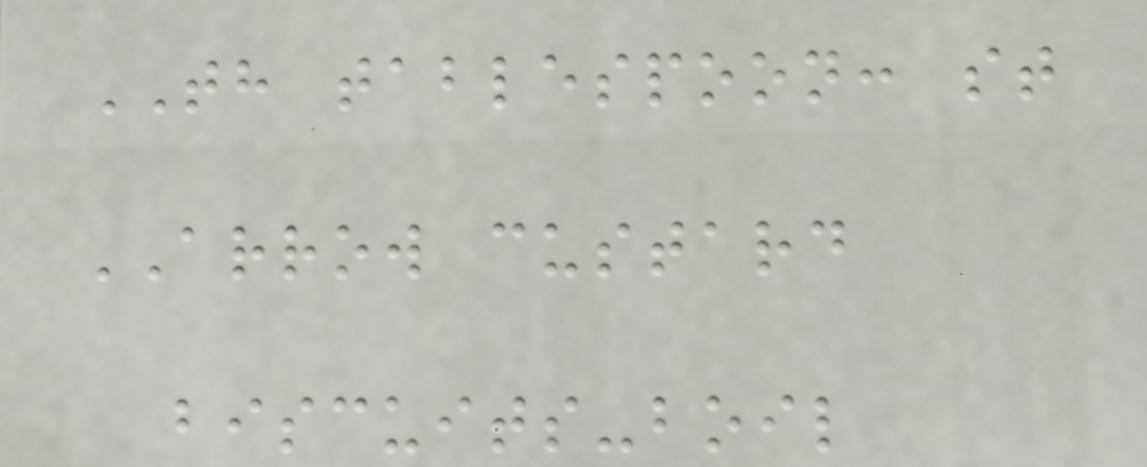TH tablespoon: st
ARROW custard
biscuits-boil
